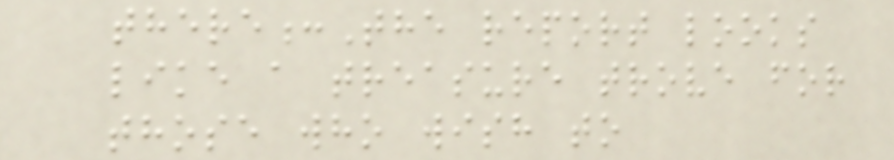there:The report looks
like a treasure trove for
those who wish to
